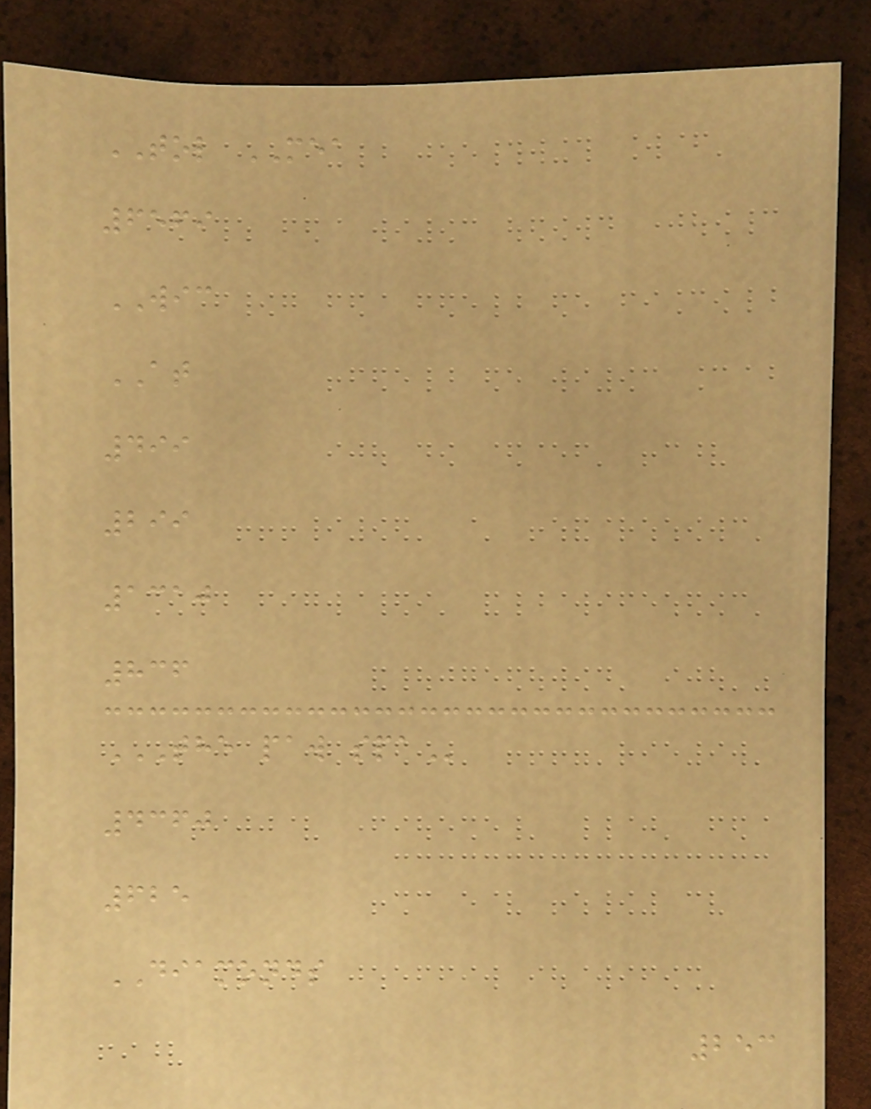TOL MEA
6569
WIC
AT
499
299
1310
836
THE PAW SPA
4360
625
DIAMONDS
253
